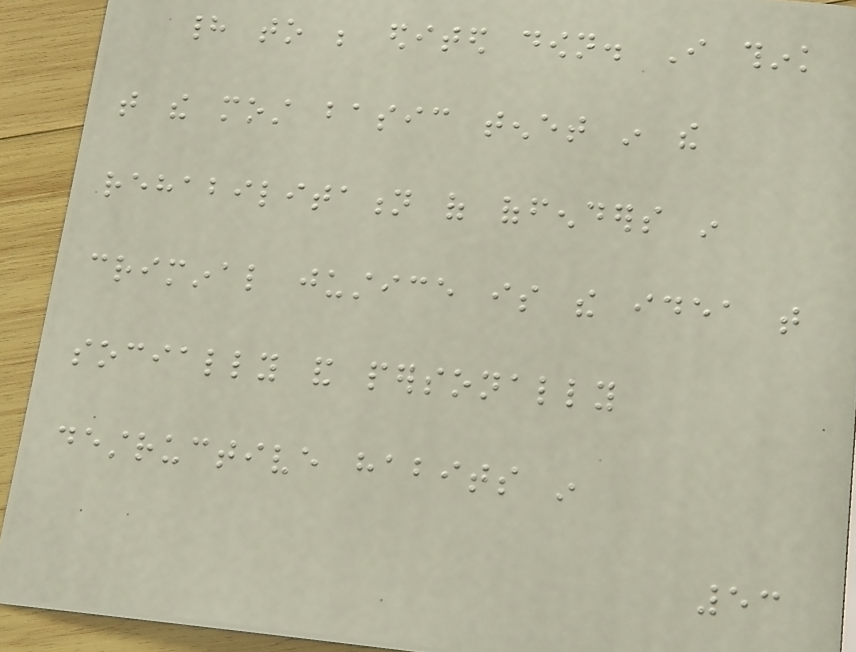had to be edited down. I think
that the most basic tenet in the
rehabilitation of offenders in
criminal justice is the idea that
socially and personally
destructive habits in
53
